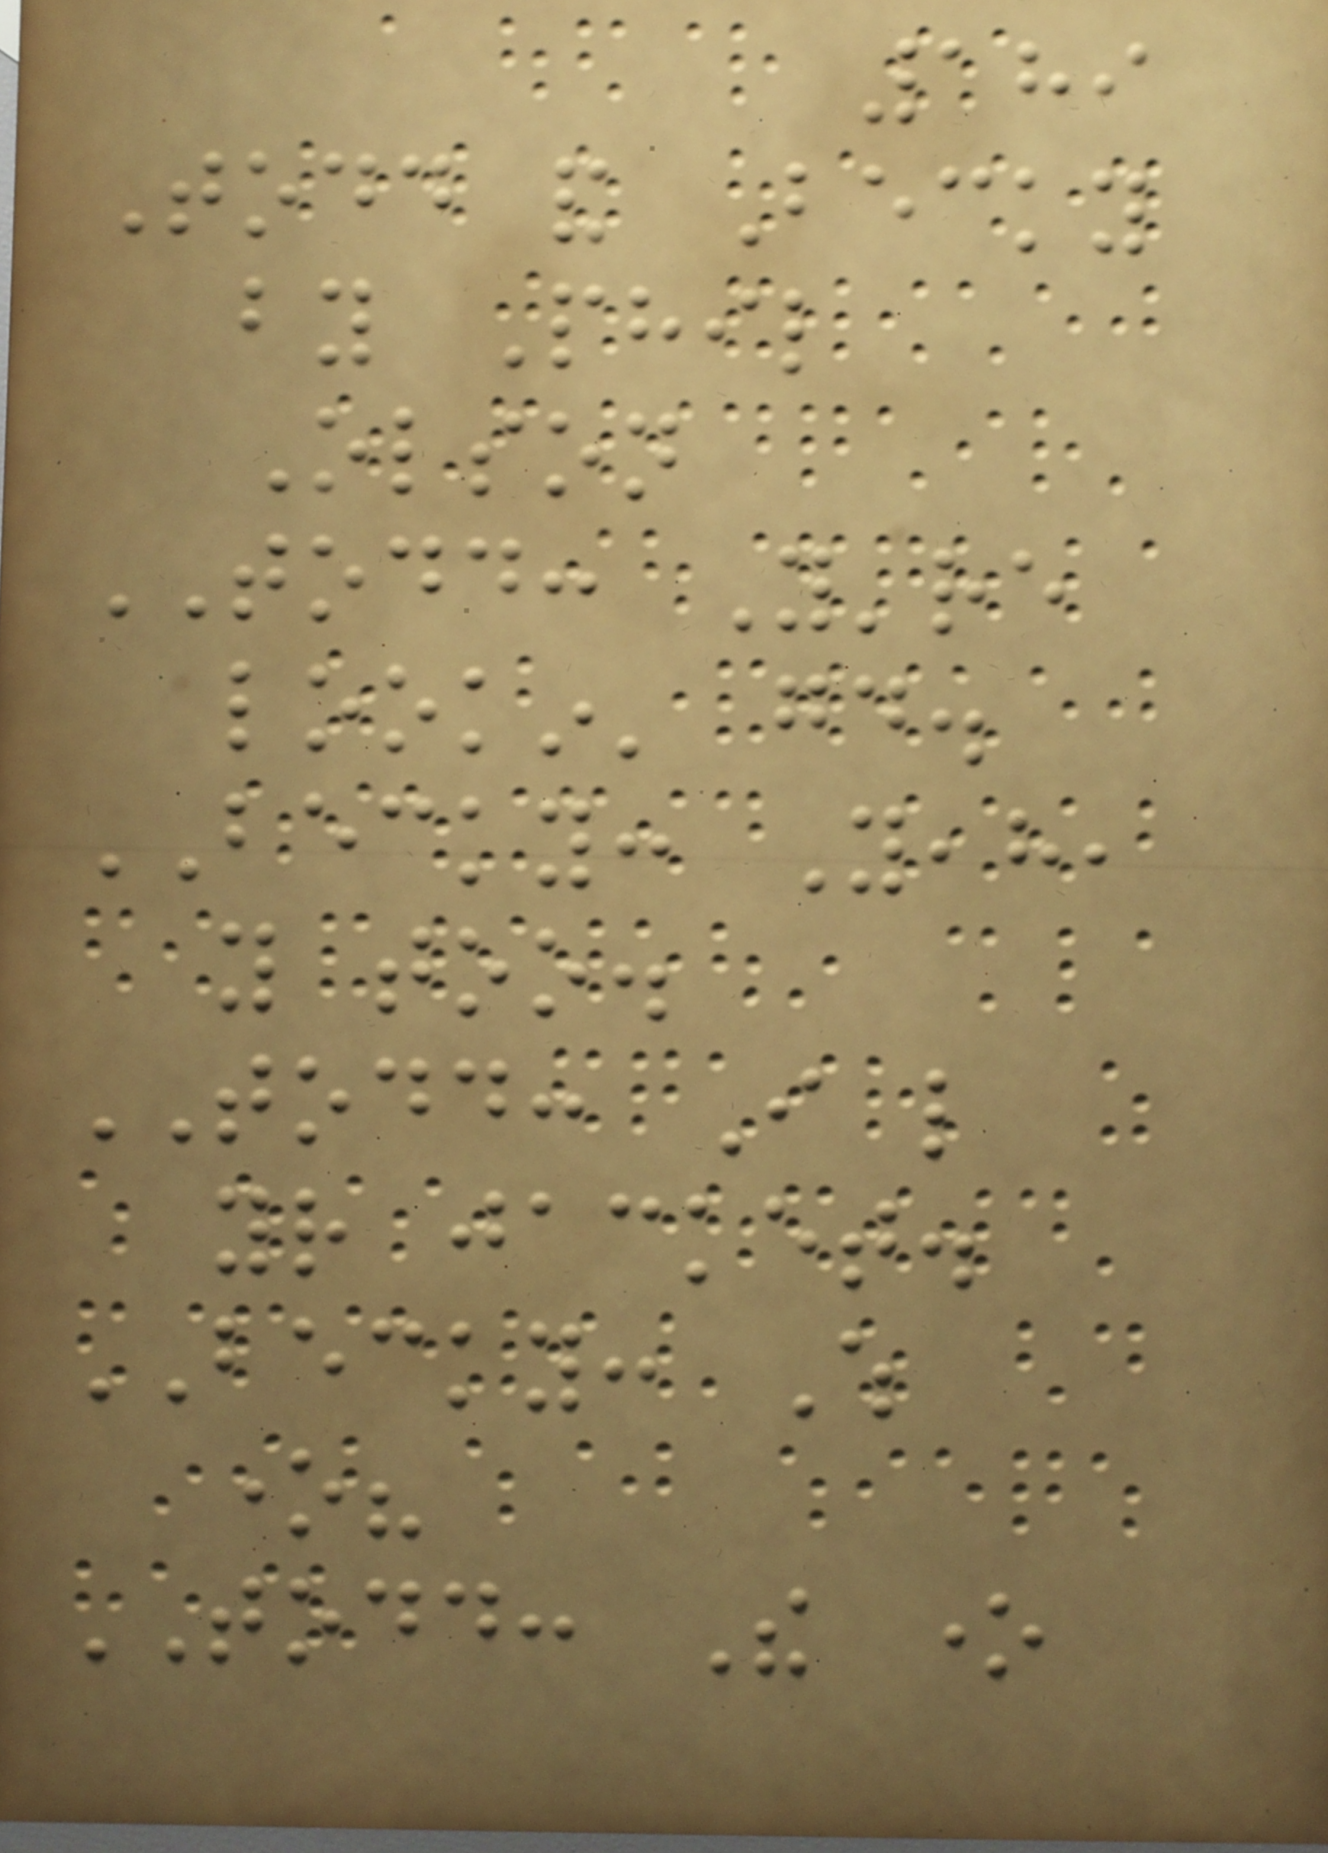189
Todd and Becky
by Phil
Olson
TODD: You're
lookin' good.
BECKY: Yeah,
you too.
TODD: I like
your jacket.
BECKY: Which
one?
TODD: The one
